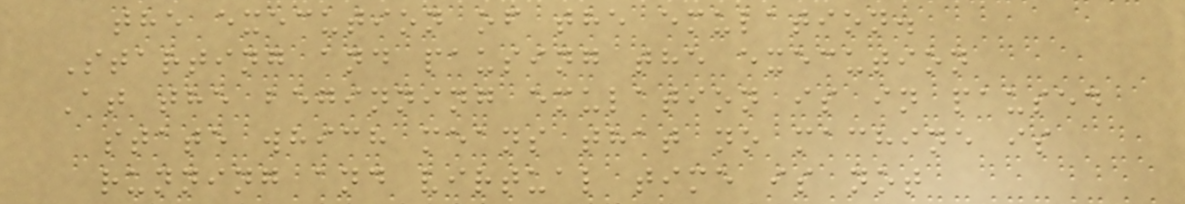the execution of the emulation.
Starting and pausing the execution
At the beginning emulation is in paused
state which means that no machine is
running and virtual time is not
